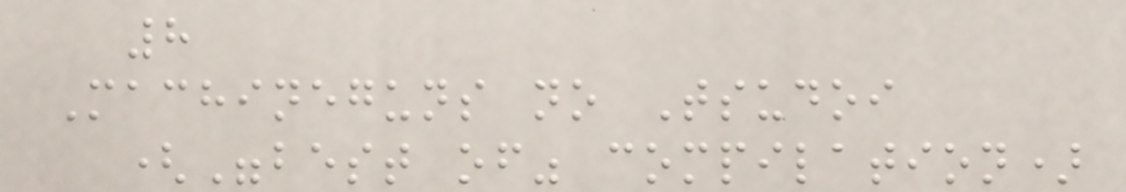8
Machineguns no Tsudoi
("best of" compilation)
